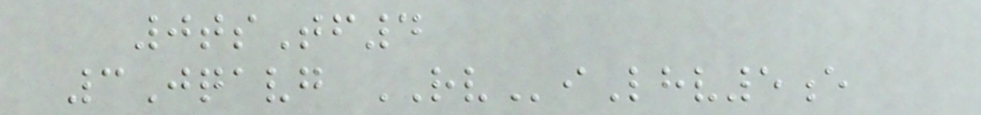0tsTf4
3Jqavg RViLhv5e
